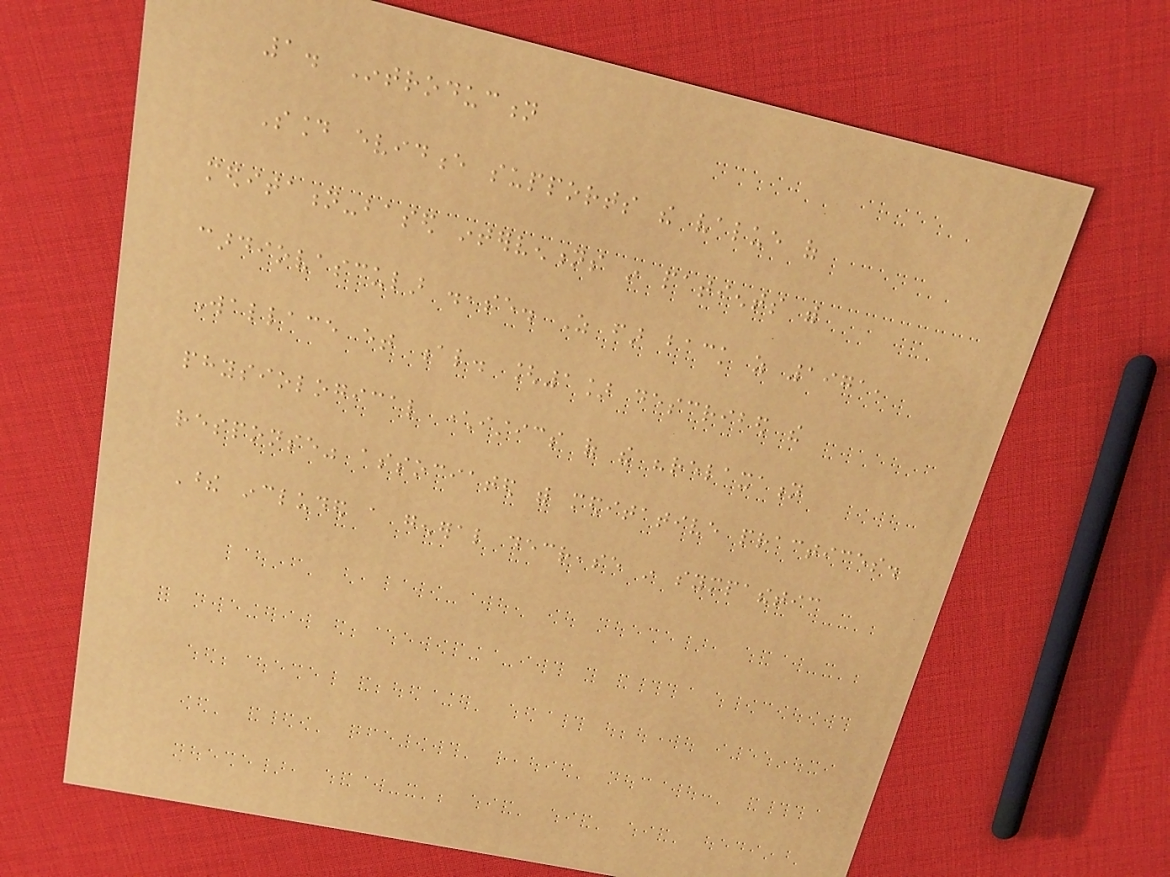1. Introduction
Sound evidence supports the value of
meditation-based interventions in patients with
cardiovascular disease. As far back as 1971,
Wallace et al. [1] described the
physiological characteristics of the "relaxation
response" associated with meditative practices.
These included a general decrease in sympathetic
